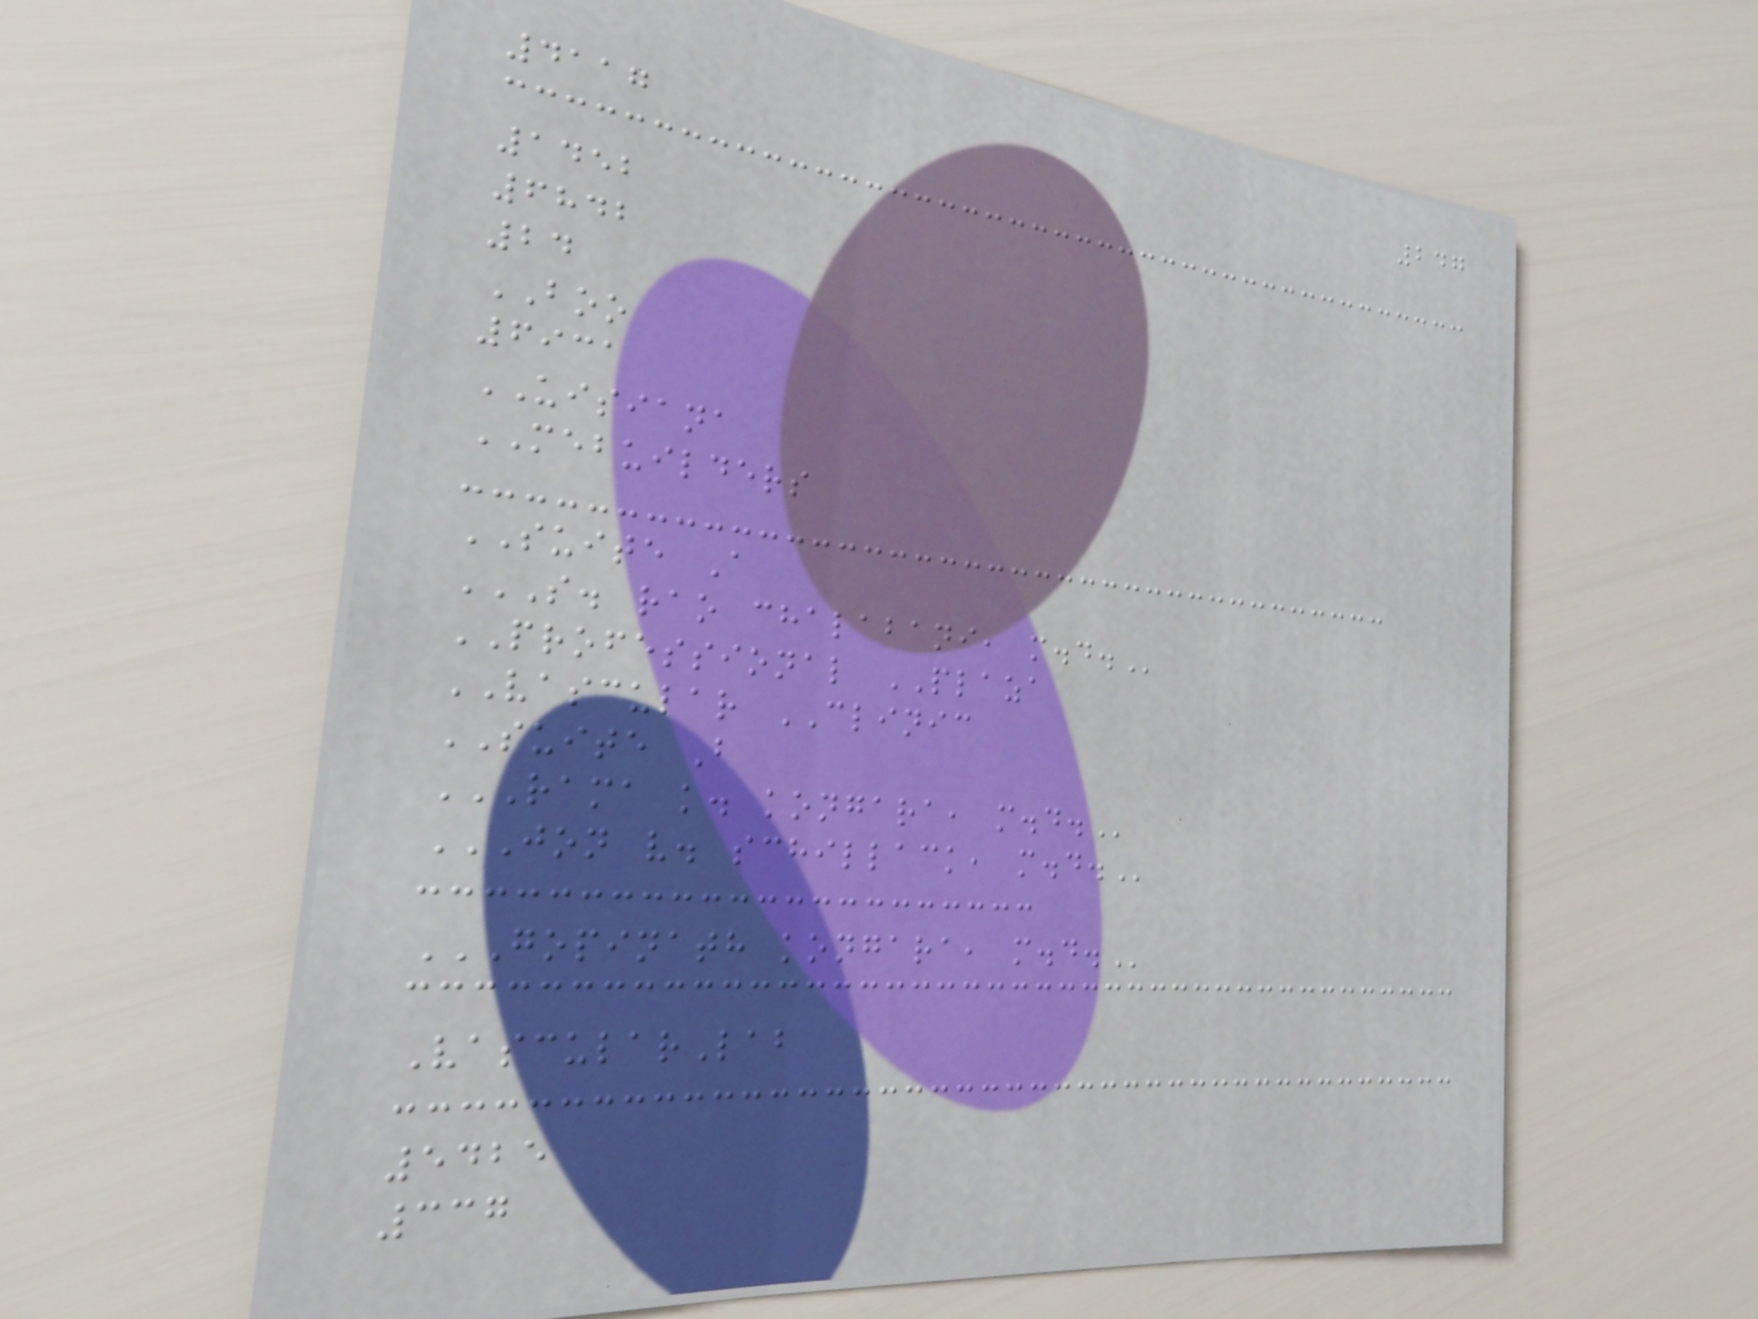247
4117
1452
6842
24
BOO
6931
UISIANA
MEBUILDERS
SUITE A
S. RAO CHALABANI, M.D.
PROFESSIONAL PLAZA
VASCULAR CLINIC
SUITE B
RAMA K. KONGARA, M.D.
JON V. SCHILLACK, M.D.
GOPINATH KONGARA, M.D.
VascularLab
5425
337
